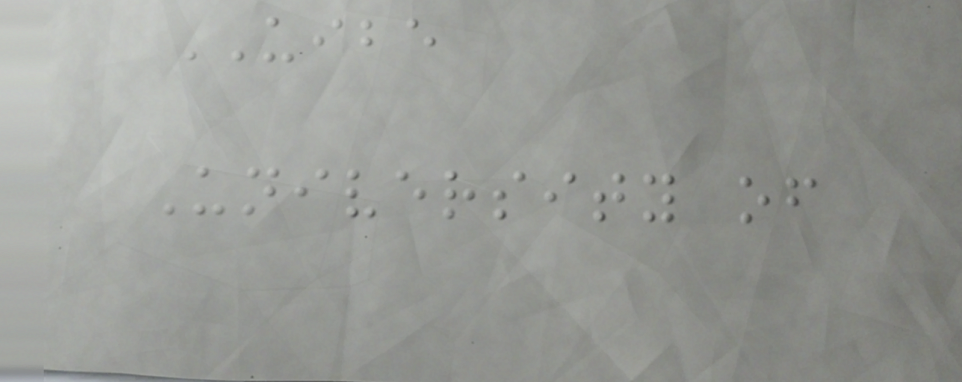UIBE
University of
